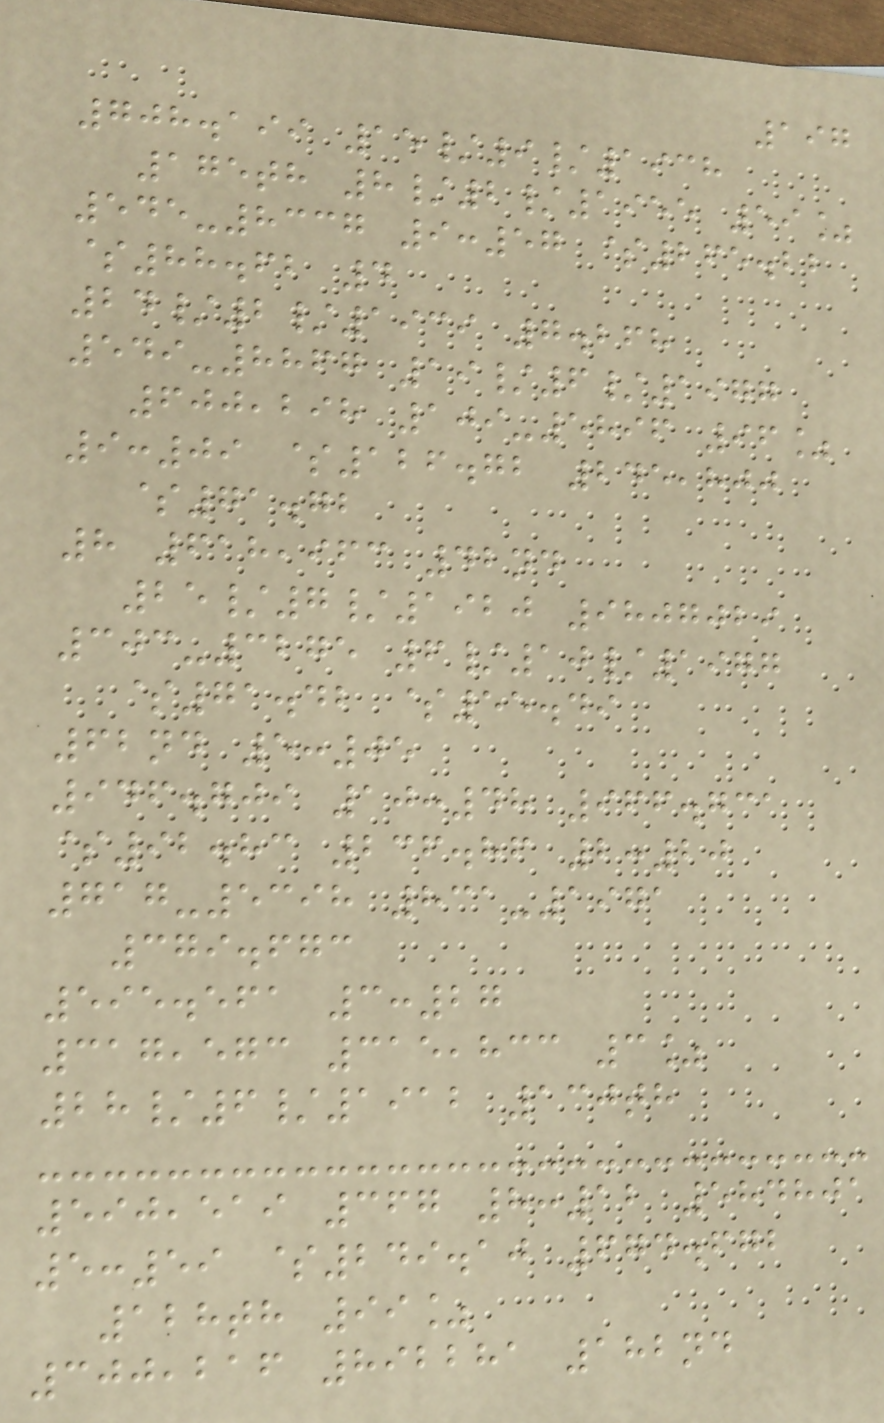197
708.199 15/9/1938
175th 8/2/1955 59%
545-8337 9:57 $265.22
$88.62 4
24/2/1939 7.268
549-8867 19/6/1977
600,298 109-5896 96%
9:09 $126.72 245,800
$71.72
8 618,963 42nd
25/7/1920 9807029
303-3275 6/10/1977
$71.42 $55.49
62nd 5:05
946.709 10:48 966.731
$92.83 236.86 2:20
717-5398 831-1971
379.673
595.561 3:27
317,573 315,833 3%
28/6/1912 130th
590,519 367 8:12 584801
5:59 $249.10 674.672
128th 99%
300,216 892281 182nd
